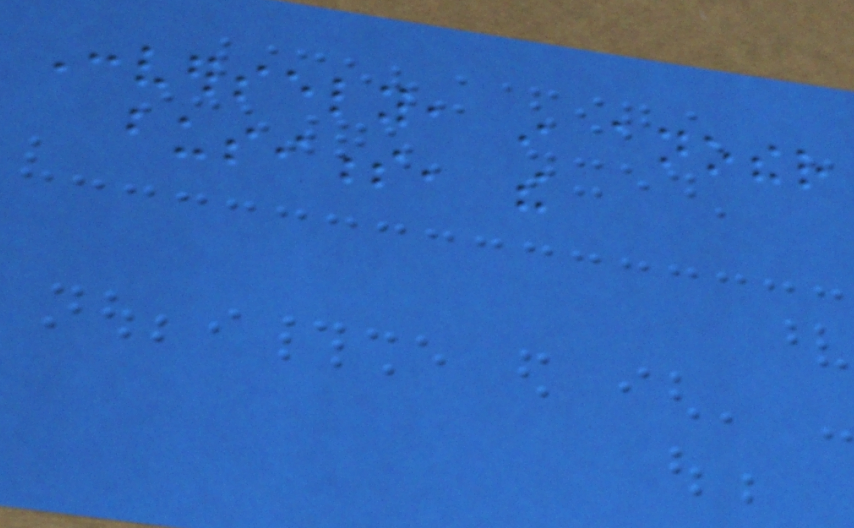Conversely, in another
business, the
